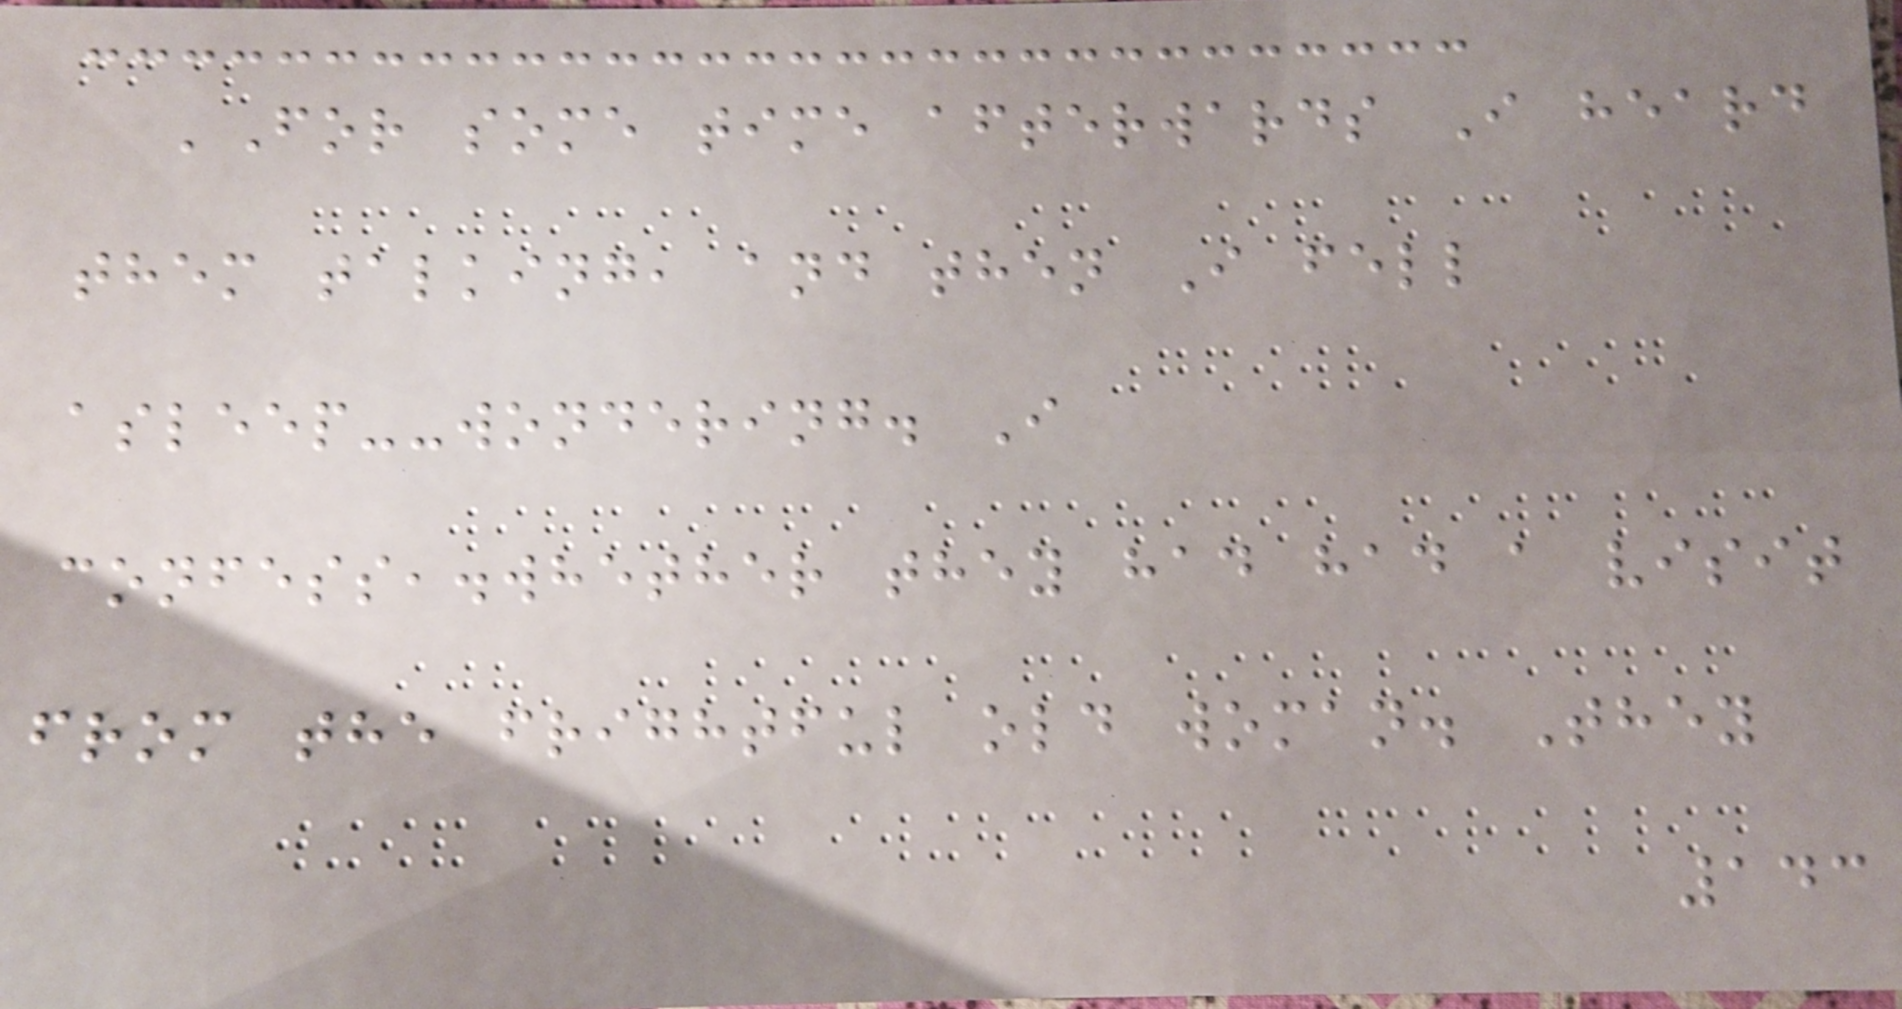'For some time afterwards I heard
them talking, and then I fell
asleep--wondering. I
confess,.whether they had had a visit
from the frightful old woman. They
143
